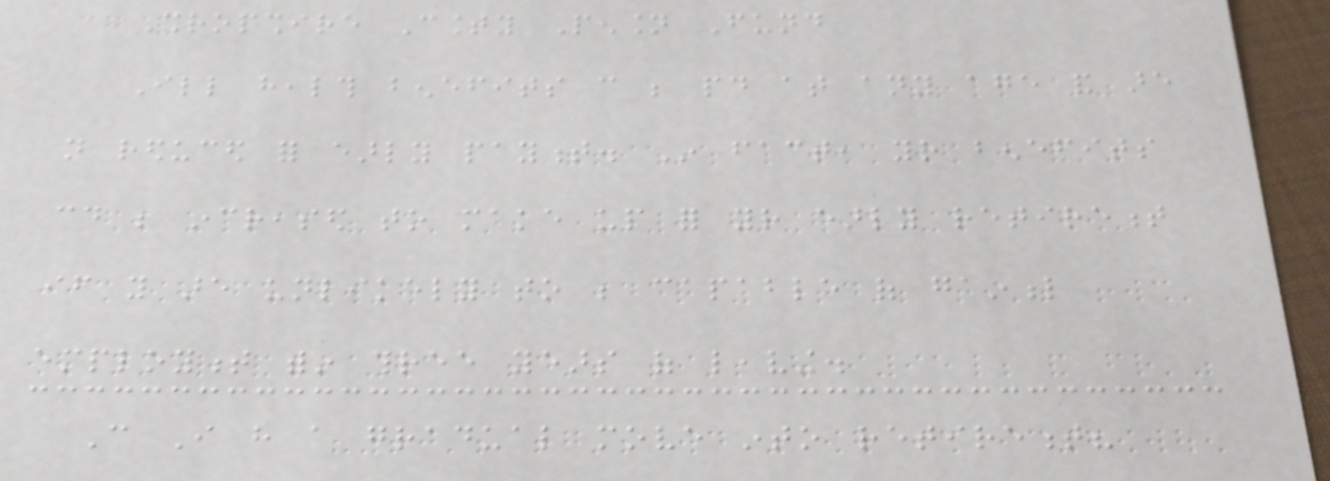Shropshire County Pension Fund
Ill health benefits can be paid at any age and are
not reduced for early payment. In fact, your benefits
could be increased to make up for your early retirement
if you are unlikely to be capable of gainful
employment within three years of leaving.
Can I have a gradual move into retirement?
